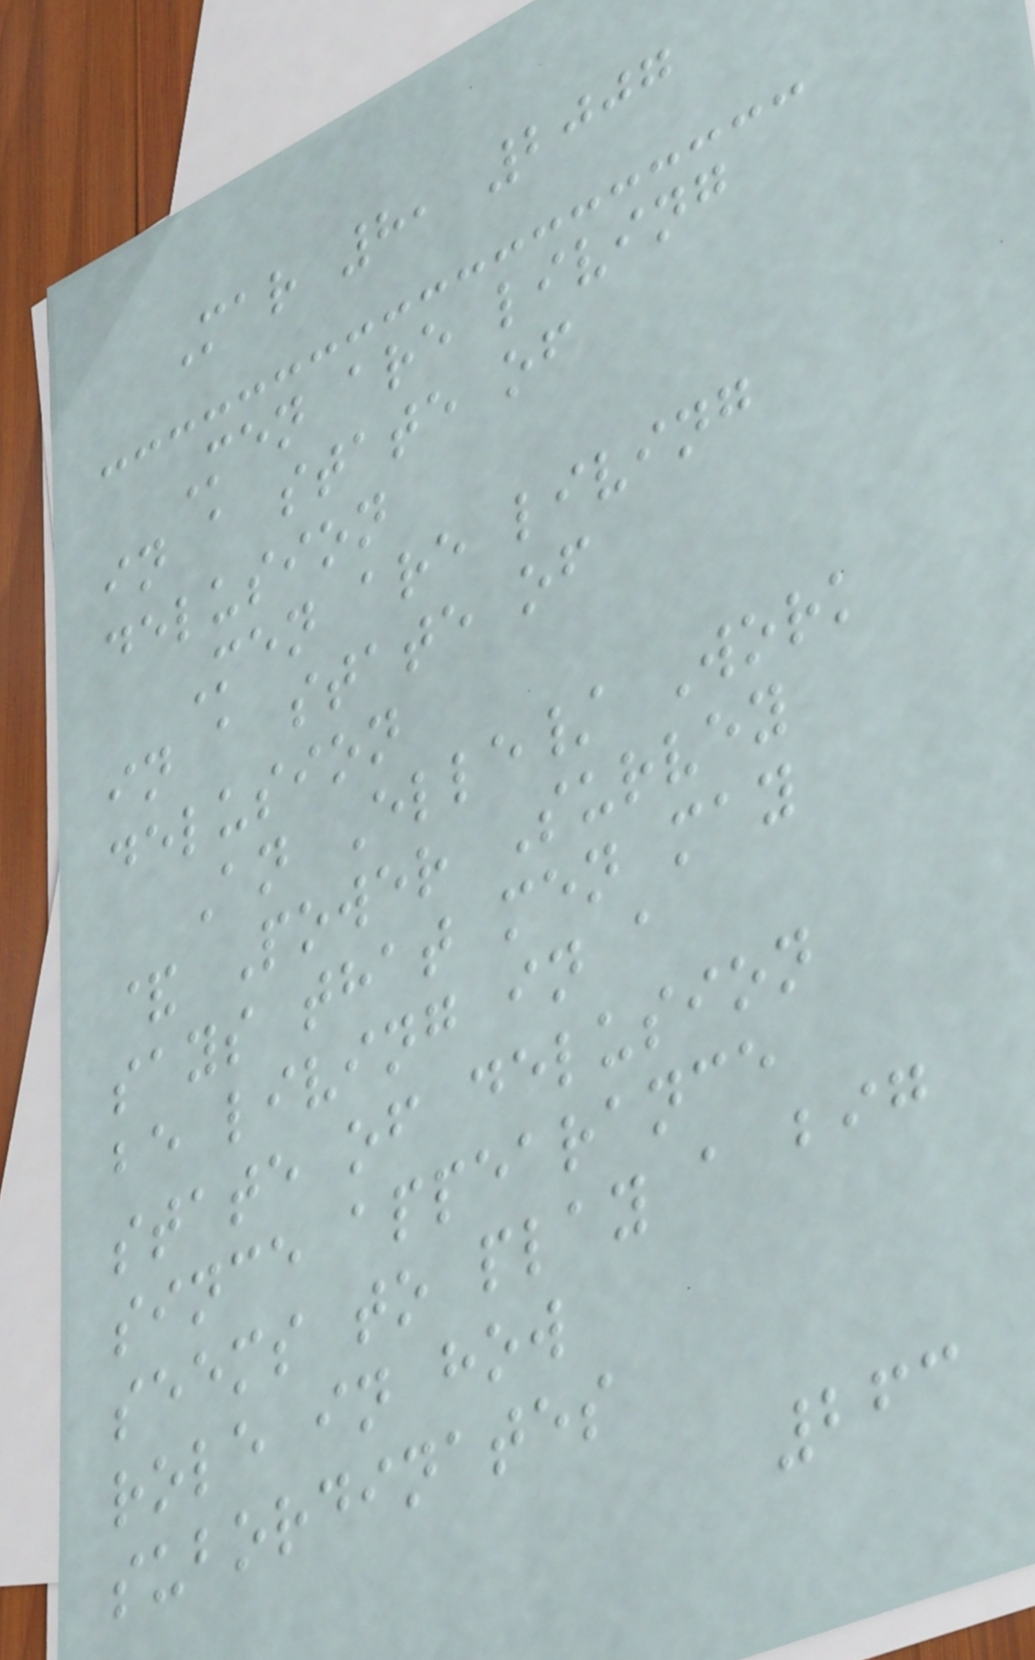Mar 8, 2007
Men are living
in a state of
delusion
Men are living
in a state of
delusion
An Elle/ Work
& Power Survey
says that men may
be living in a
state of delusion
since appearance
seems to play a big
role in how
subordinates
263
